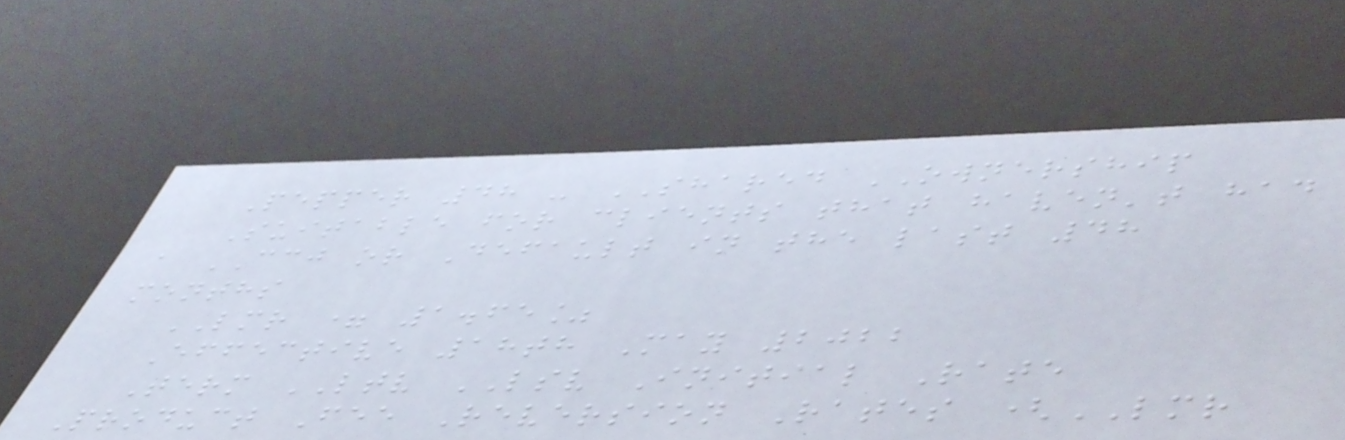Pepper 48 - SHARED OWNERSHIP
Suitable for clients that haven't had
a CCJ or Default in the last 48
months
LMR = 1.65%
Effective 18th May 2022
Term LTV LSV Initial Rate
Product Fee Reversion Rates (LMR
